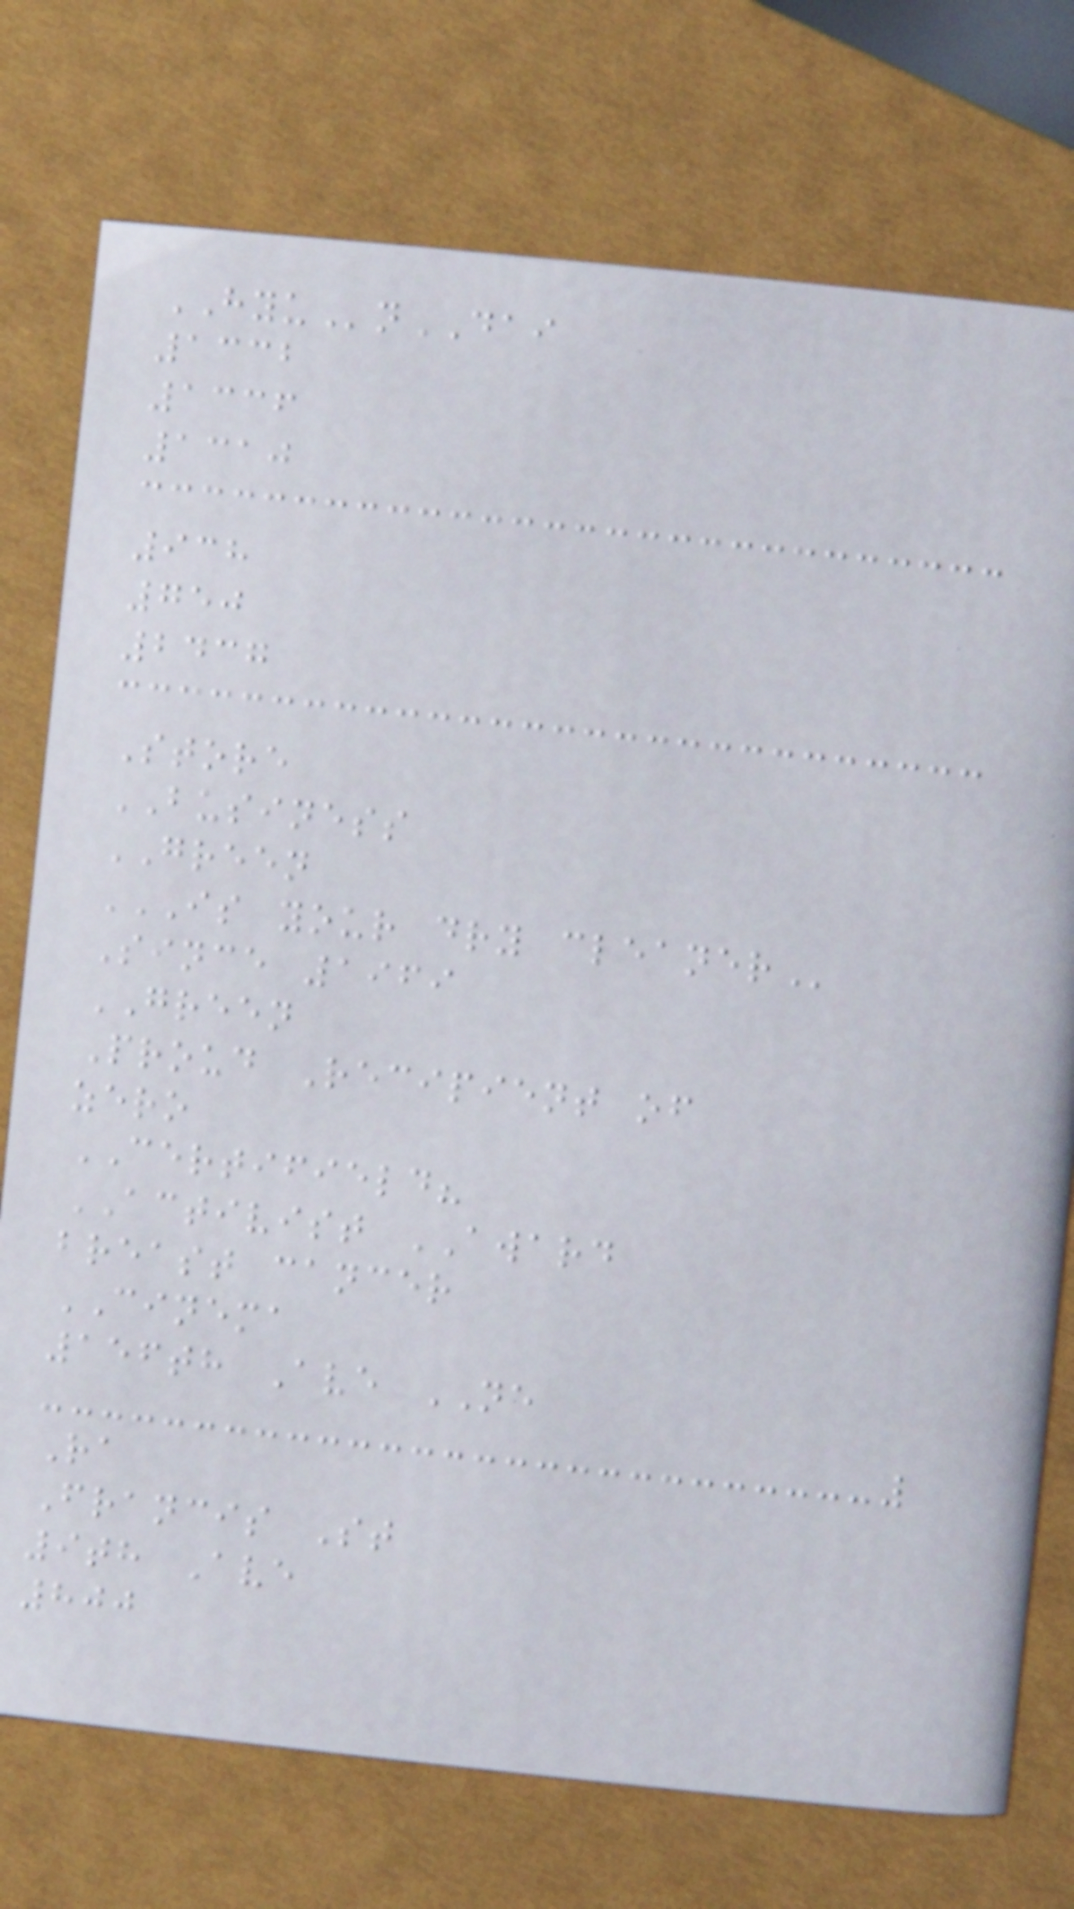HYUnDAI
1332
1336
1310
938
750
2437
Store
BUSINESS
GREEN
IS YOUR DRY CLEANER
Since 1969
GREEN
Proud Recipient of
zero
CERTIFIELD?
ACTIVIST AWARD
breast cancer
CINEMA
156th Ave NE
Ra
Francis St
9th Ave
800
